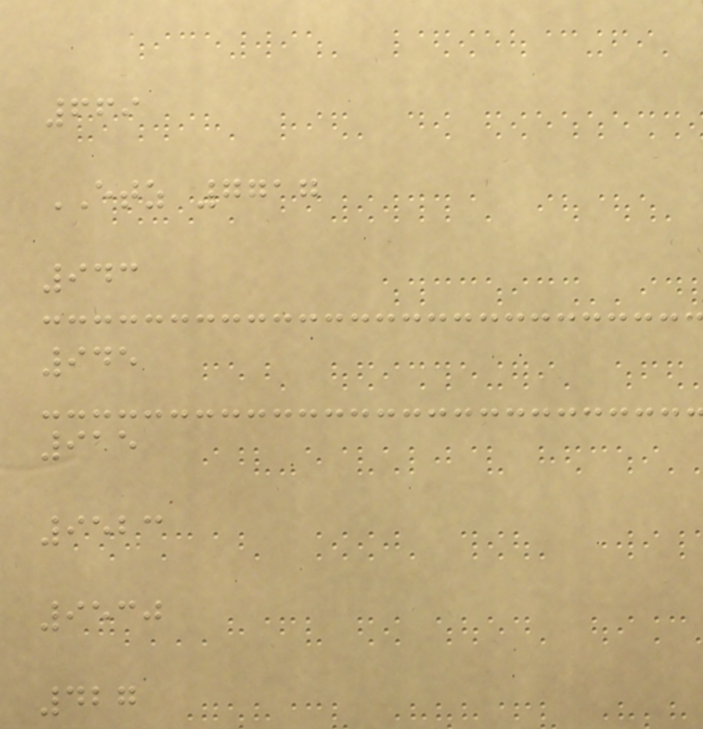669
ETZ 7717
943
945
915
9523
9530
427
